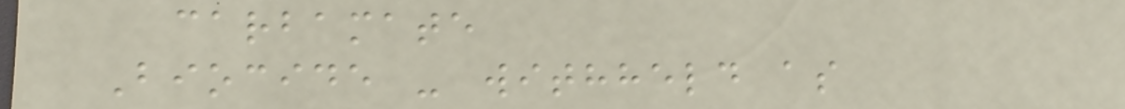carbamate
Biocide - withheld as
